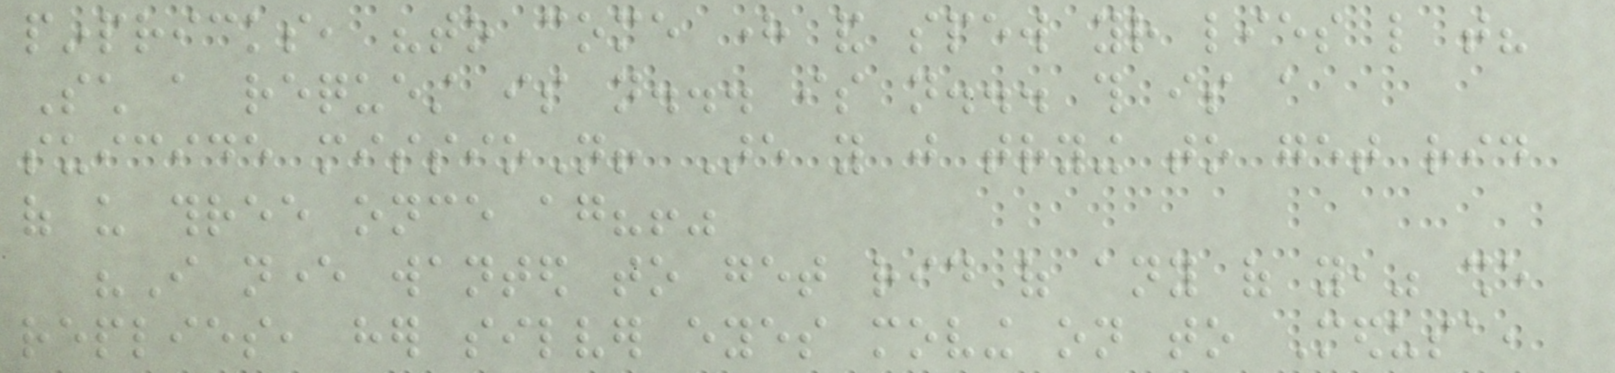pinpricks, "to come here and spew your lies like that?
Such a request is not... is not... this is a
suicide missioN! Are you just trying to get rid
of us three once again?!"
"I never wanted to get rid of any of you," she
replies, her silver eyes moving on to Medusa,
